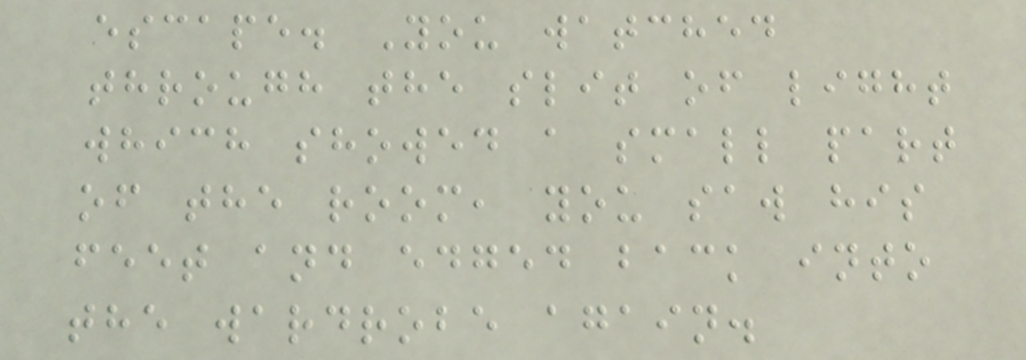escape. You watched
through the slit of light
which showed a small part
of the room, you saw his
feet and edged back into
the wardrobe again.
